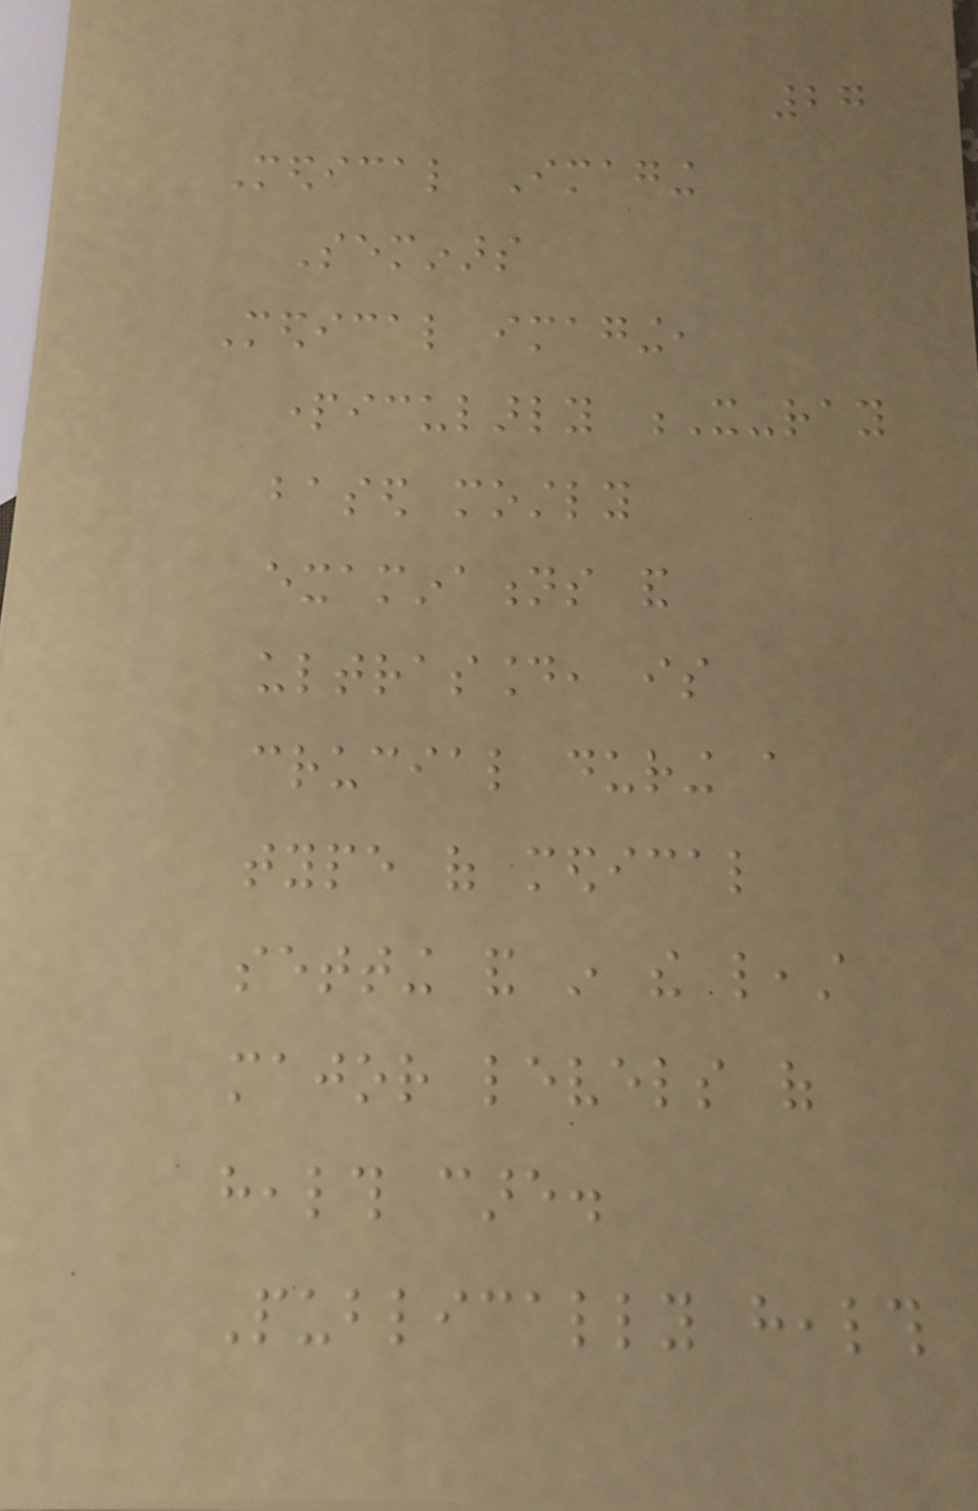27
Medical Imaging
Seminars
Medical imaging,
particularly X-ray
based mostly
examinations and
ultrasound, is
crucial during a
type of medical
setting and in the least
major levels of
health care.
Publically health
